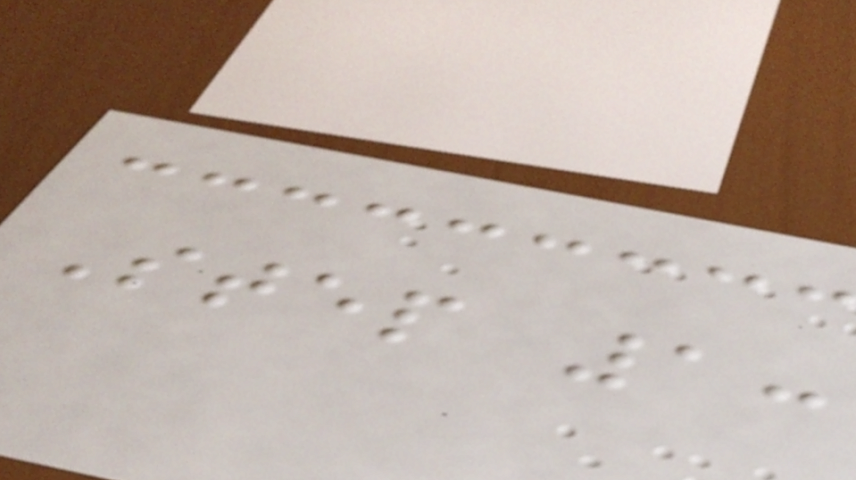Step 1:
